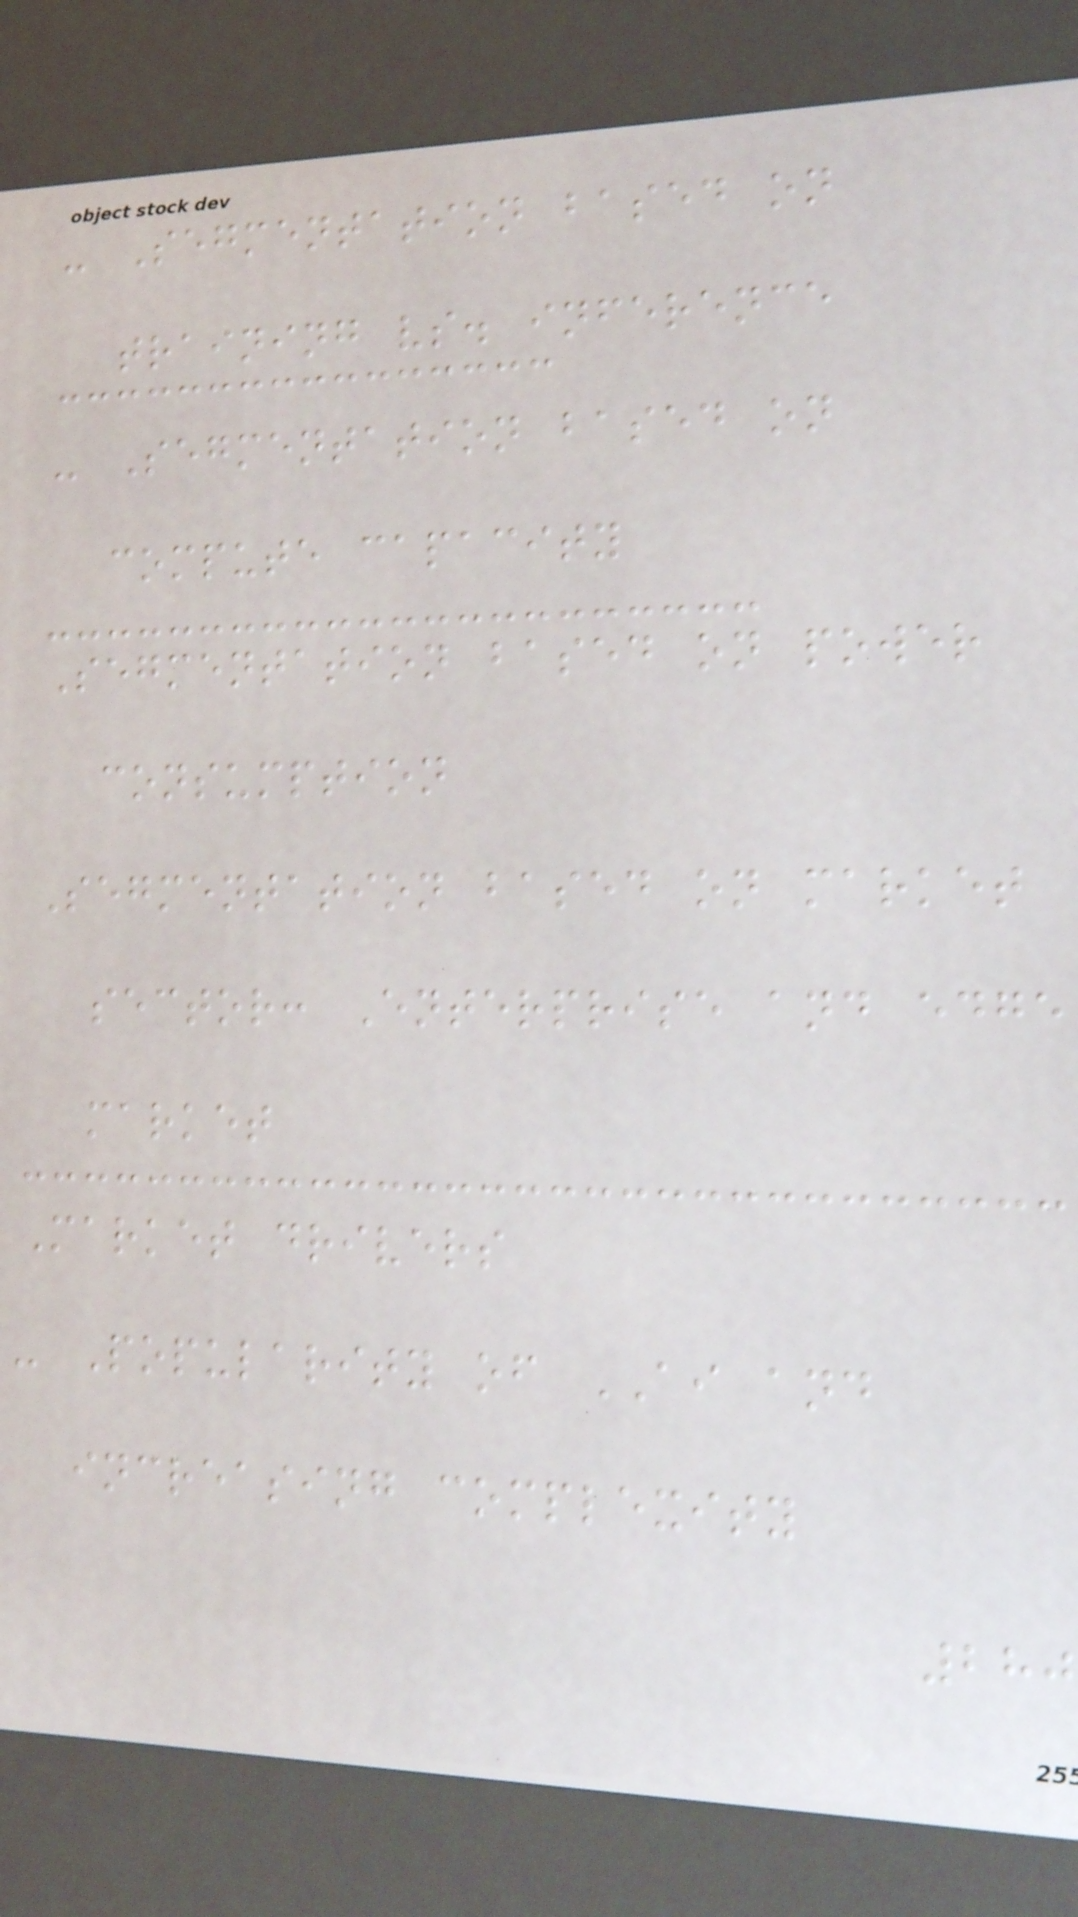- Segmentation based on
training vs. inference
- Segmentation based on
compute capacity
Segmentation based on power
consumption
Segmentation based on market
sector: Enterprise and edge
market
Market drivers
- Popularity of AI and
increasing complexity
280
